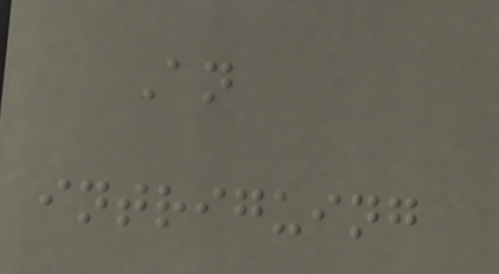An
intriguing
